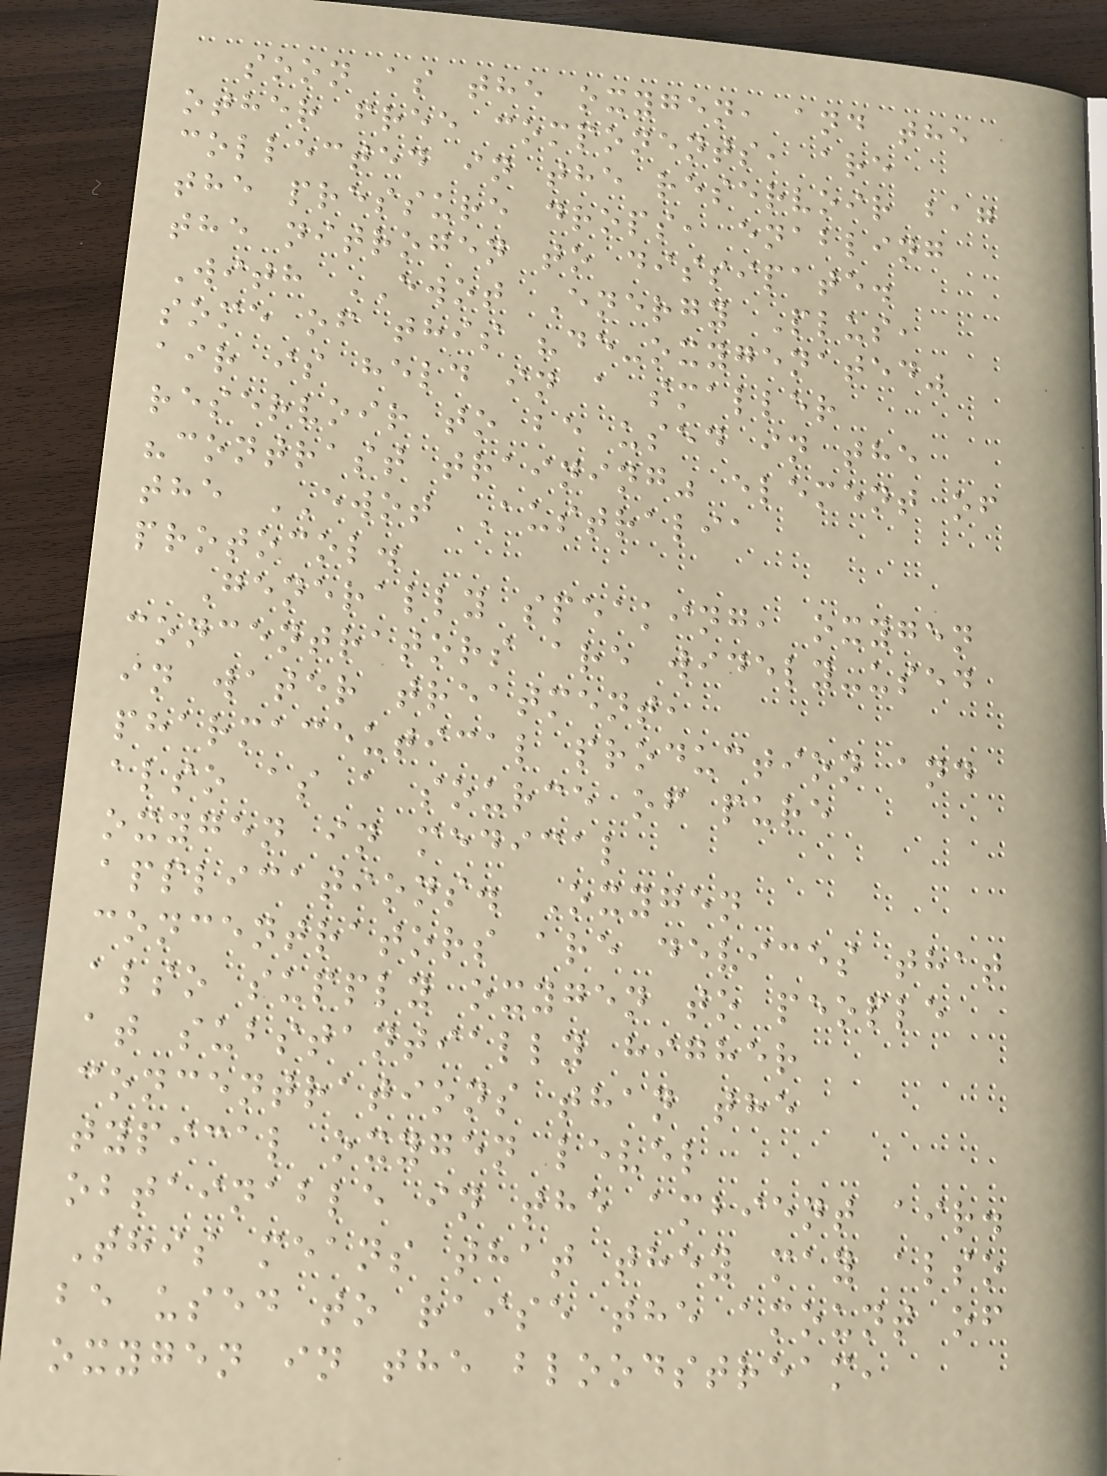soon as the oxygen, and the
other free components, are
collected in the reservoir bag
the pressure drops, enabling
the nitrogen to dissipate.
With EWOT Energy Plus,
some of this "de-oxygenated"
air is held in a smaller
reservoir to be used in the
"contrast training" element of
the EWOT Australia
protocol.
Generally speaking, oxygen
concentrators are widely-used
in water treatment,
pharmaceutical production and
also as a source of pure
oxygen in medical
applications. Oxygen
concentrators are devices that
also supply oxygen to people
at substantially higher
concentrations than the
typical oxygen level
obtainable in the ambient air.
This means that they may also
be used to raise the amount of
oxygen in the bloodstream,
